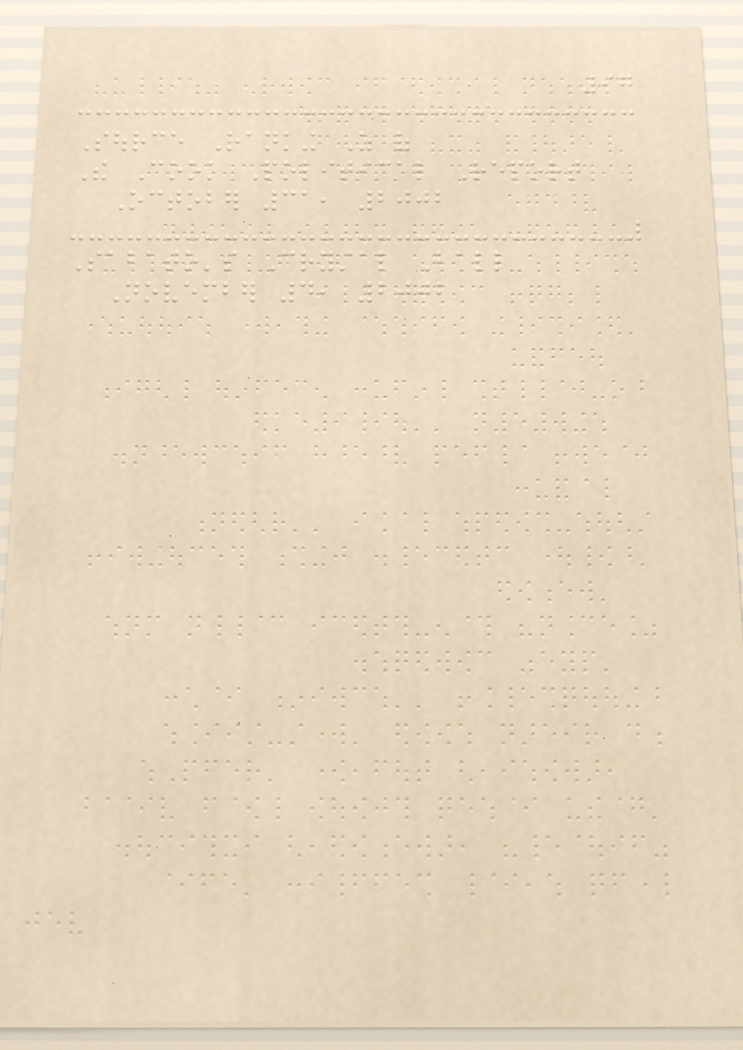97
Source Ranking As of
The Cook Political Report
October 31, 2002
Sabato's Crystal Ball
November 4, 2002
